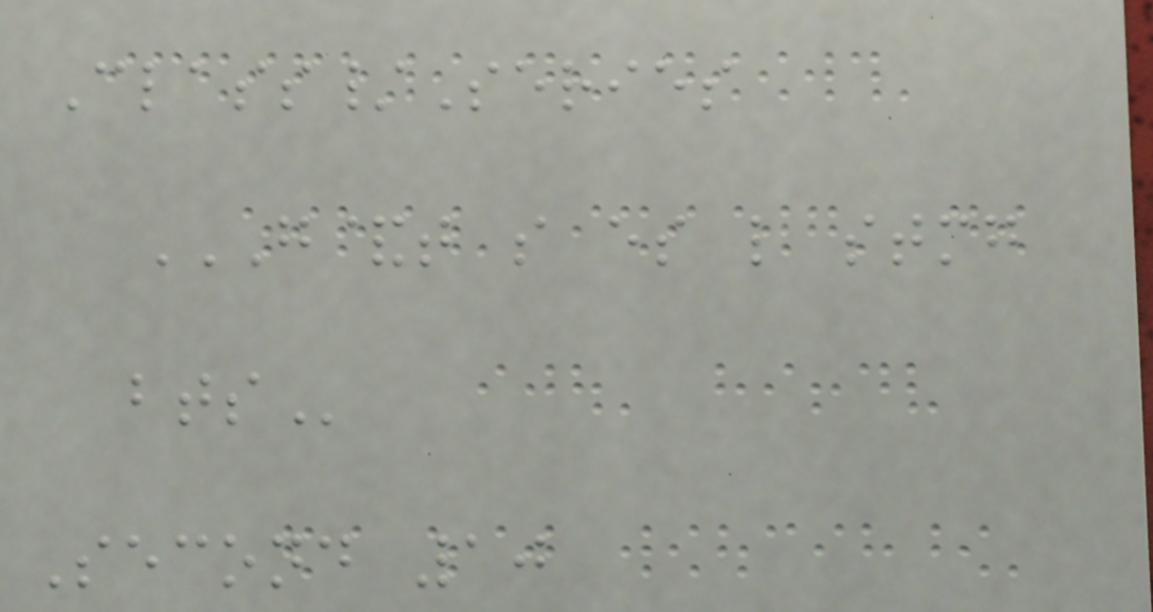Class/Series
G&T S ES L STMG
BTS
Second 10
